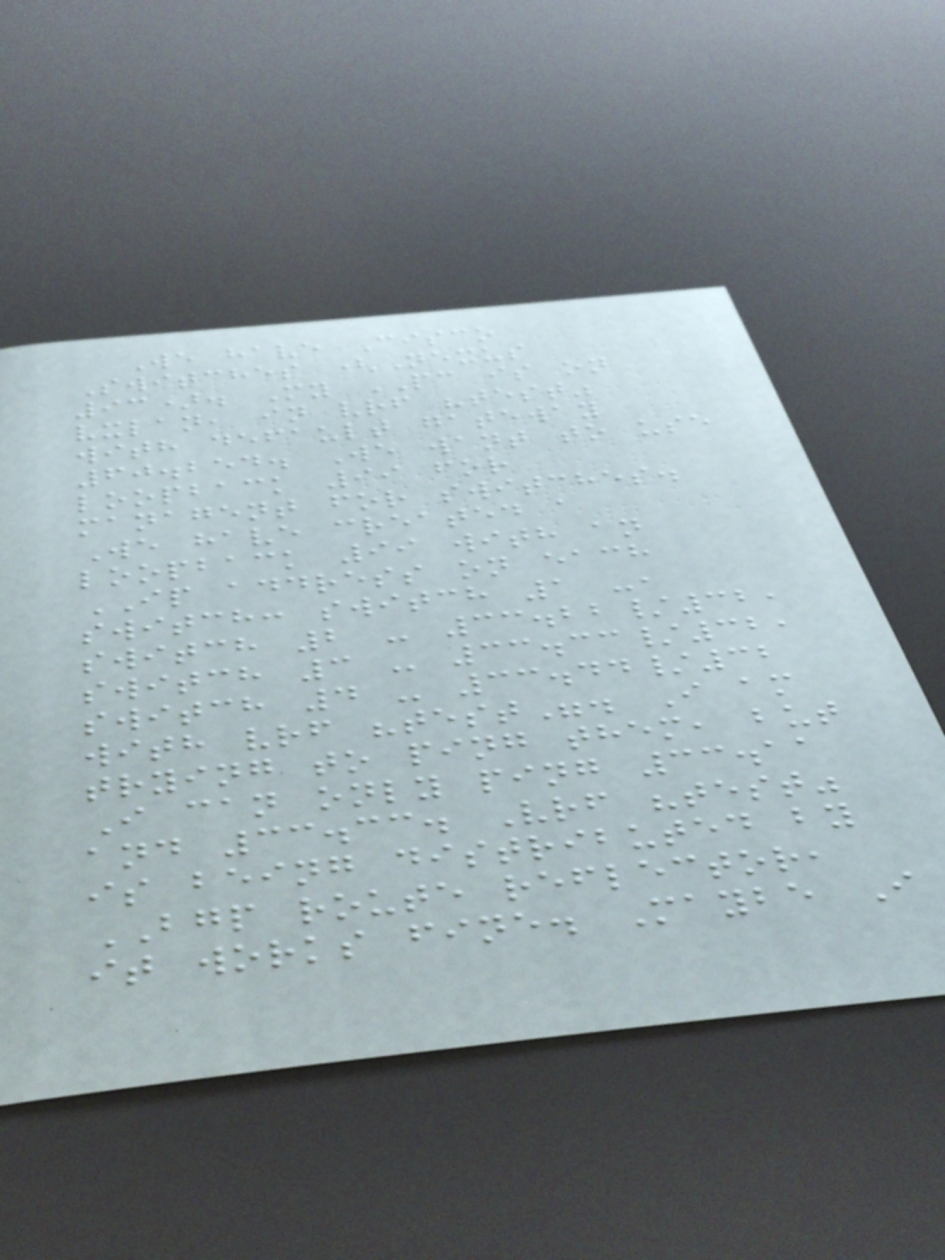We have Cisco
Switches (Nexus
93). My PC is on
vxlan, in vrf "test"
with default gateway
60.254. We want to use
loopback 99 for
managent for switches.
We have created a
loopback 99 with an
IP address on each
switch: switch 1 -,
switch 2 - 33.22/32,
switch 3 - 33.33/32,
switch 4 - 33.44/32
with vrf "test". I am
trying to ping them, but
I can only ping 33.11
and 33.33. Vrf "test"
is being distributed by
BGP route reflector,
it works fine. Maybe I
